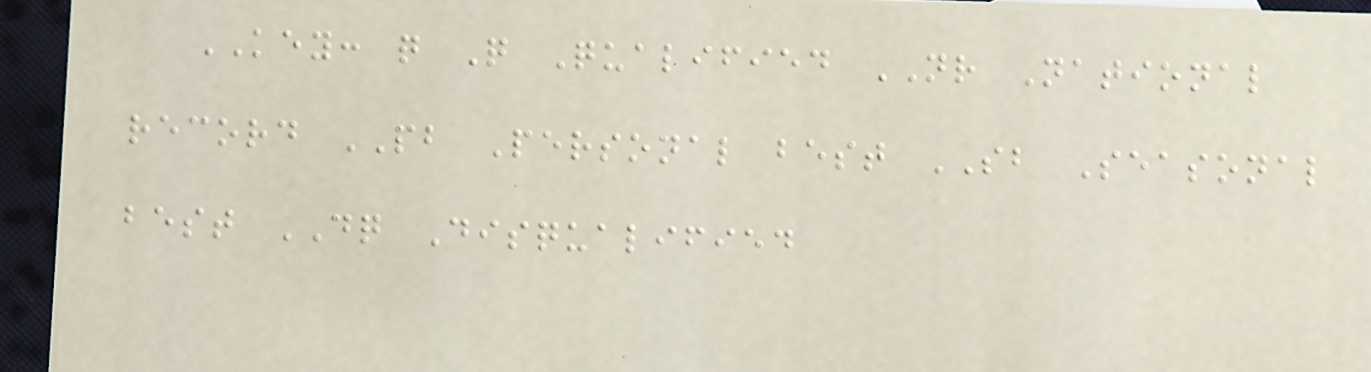KEY: q Q Qualified NR National
record PB Personal best SB Seasonal
best DQ Disqualified
